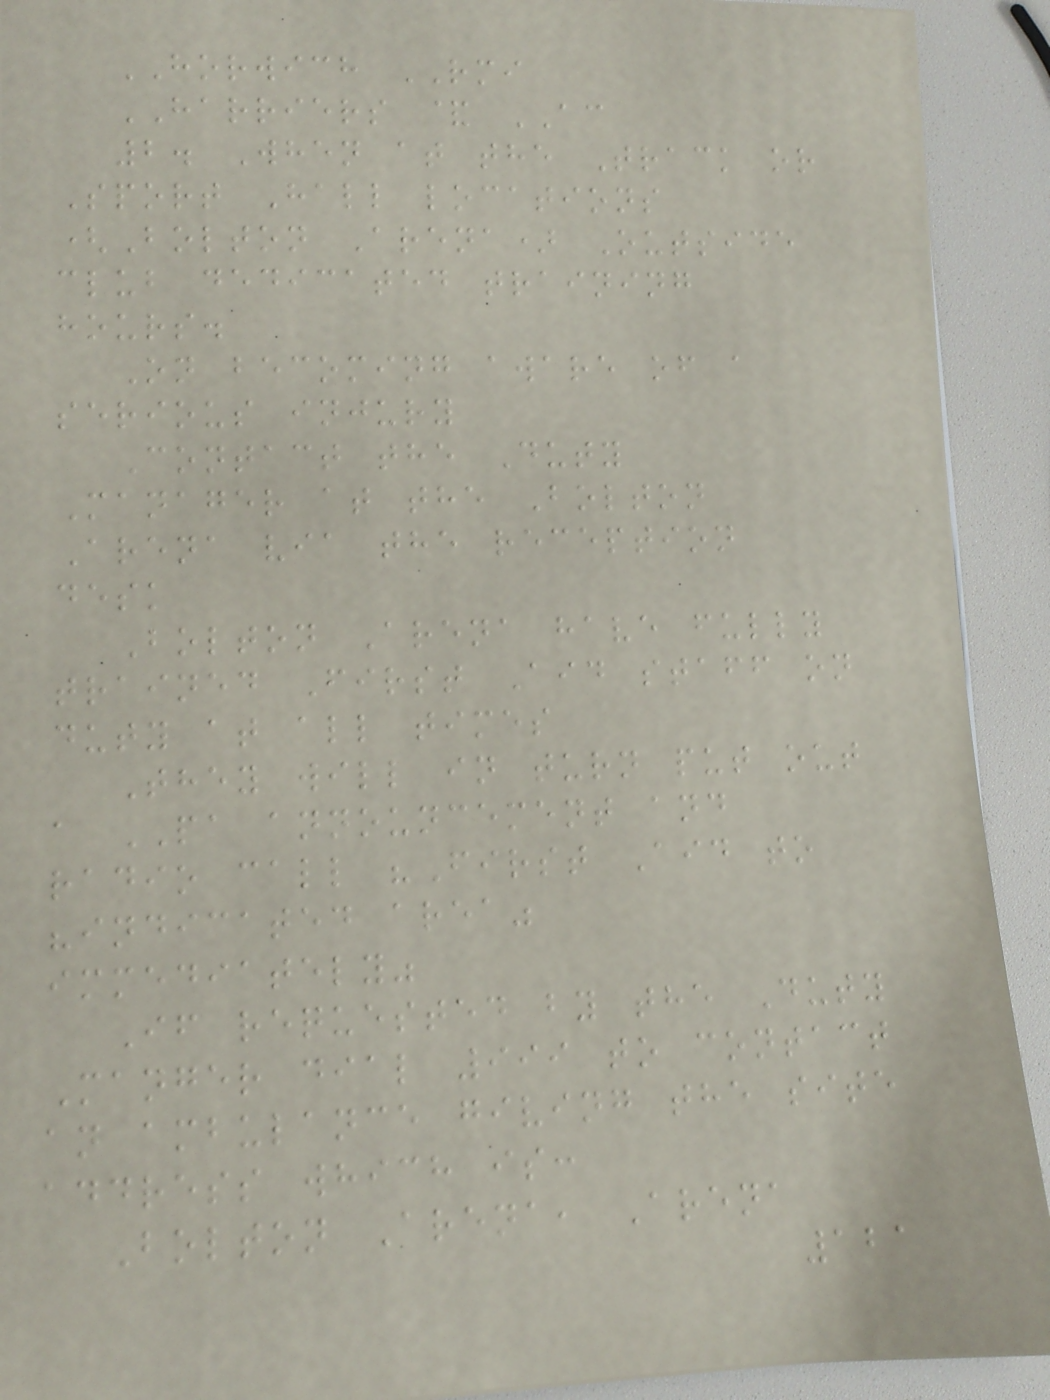HORWICH RMI
HARRIERS & AC
2. When at the Track or
Sport Hall locations
(Bolton Arena) Outside
club dedicated training
hours.
On becoming aware of a
serious injury
Contact the Duty
Manager at the Bolton
Arena via the reception
desk
Bolton Arena have fully
trained First Aid staff on
duty at all times
They will in turn put out
a PA announcement and
radio call "First Aid to
"indicated area"
immediately"
If requested by the Duty
Manger dial 999 to contact
an ambulance giving the site
address which is:
Bolton Arena, Arena
121
